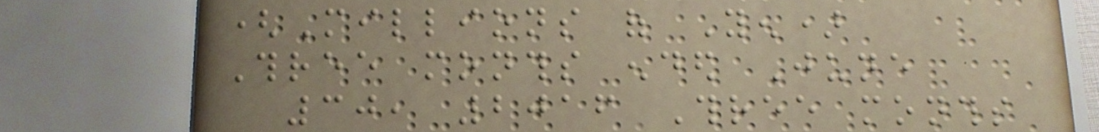(Millions of Yen)
Three months ended June
30, 2016 Three months
